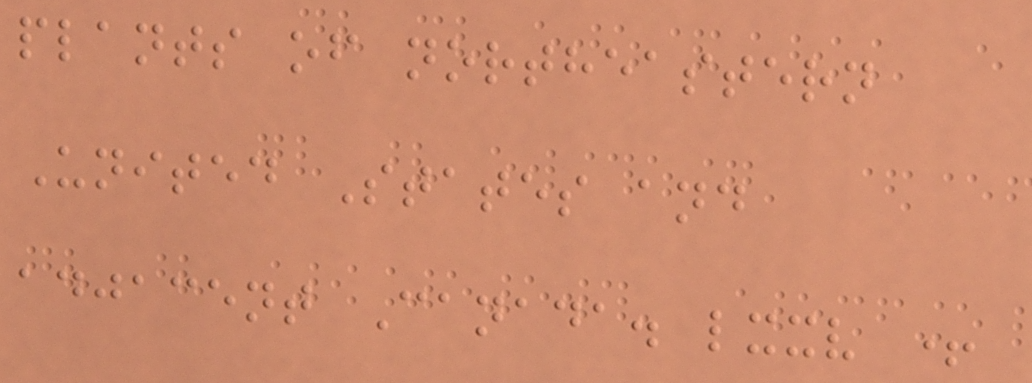plants of northeastern
United States and
adjacent Canada. lxxv +
